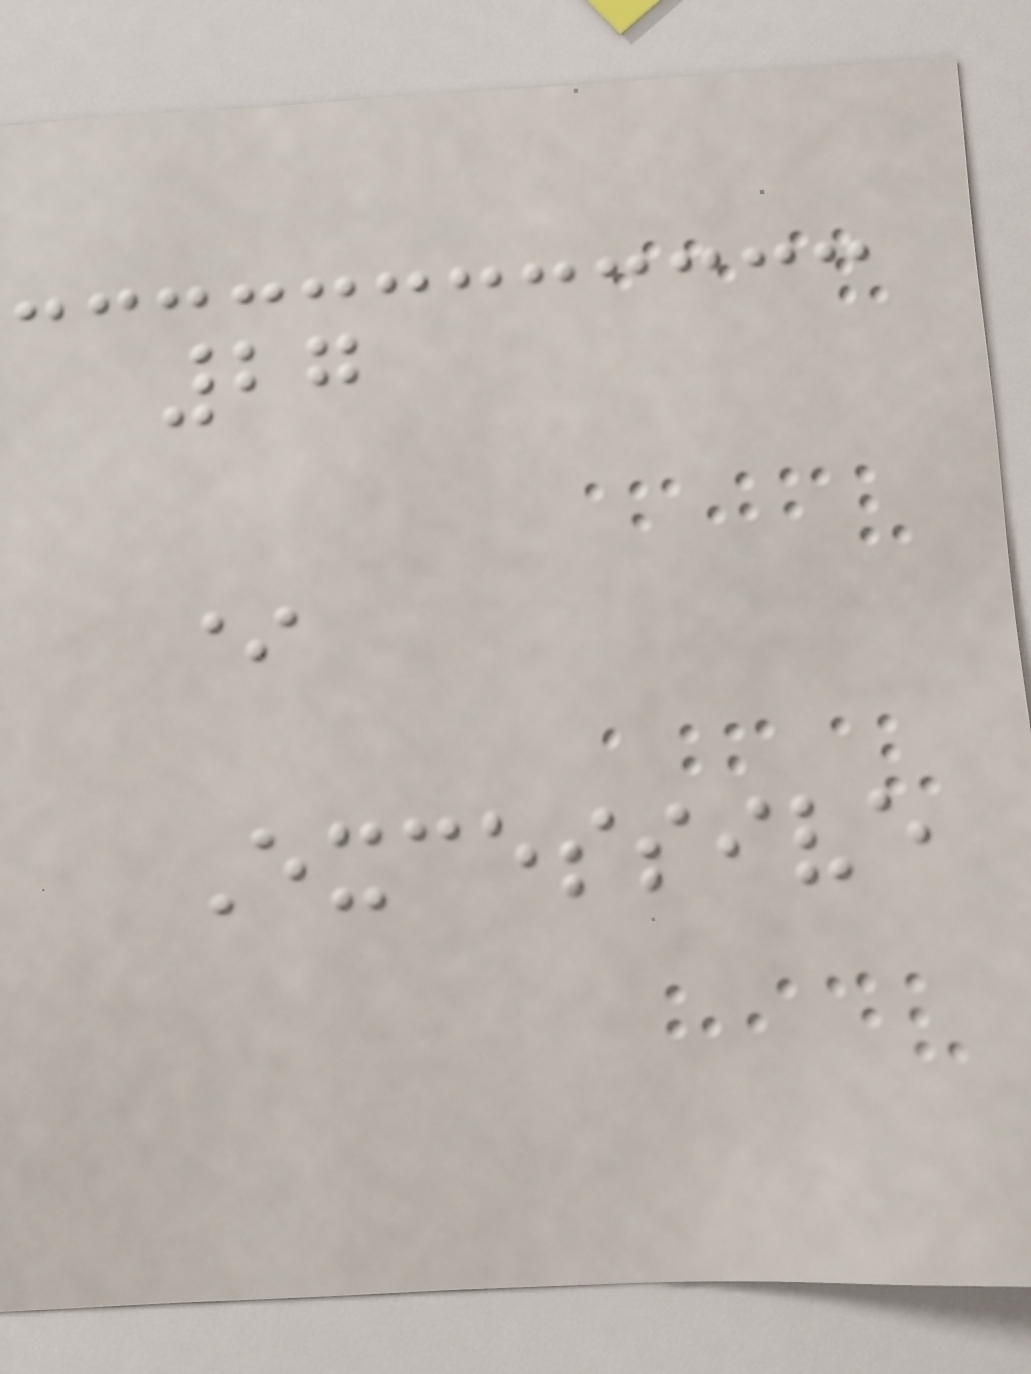27
*
Excessive
